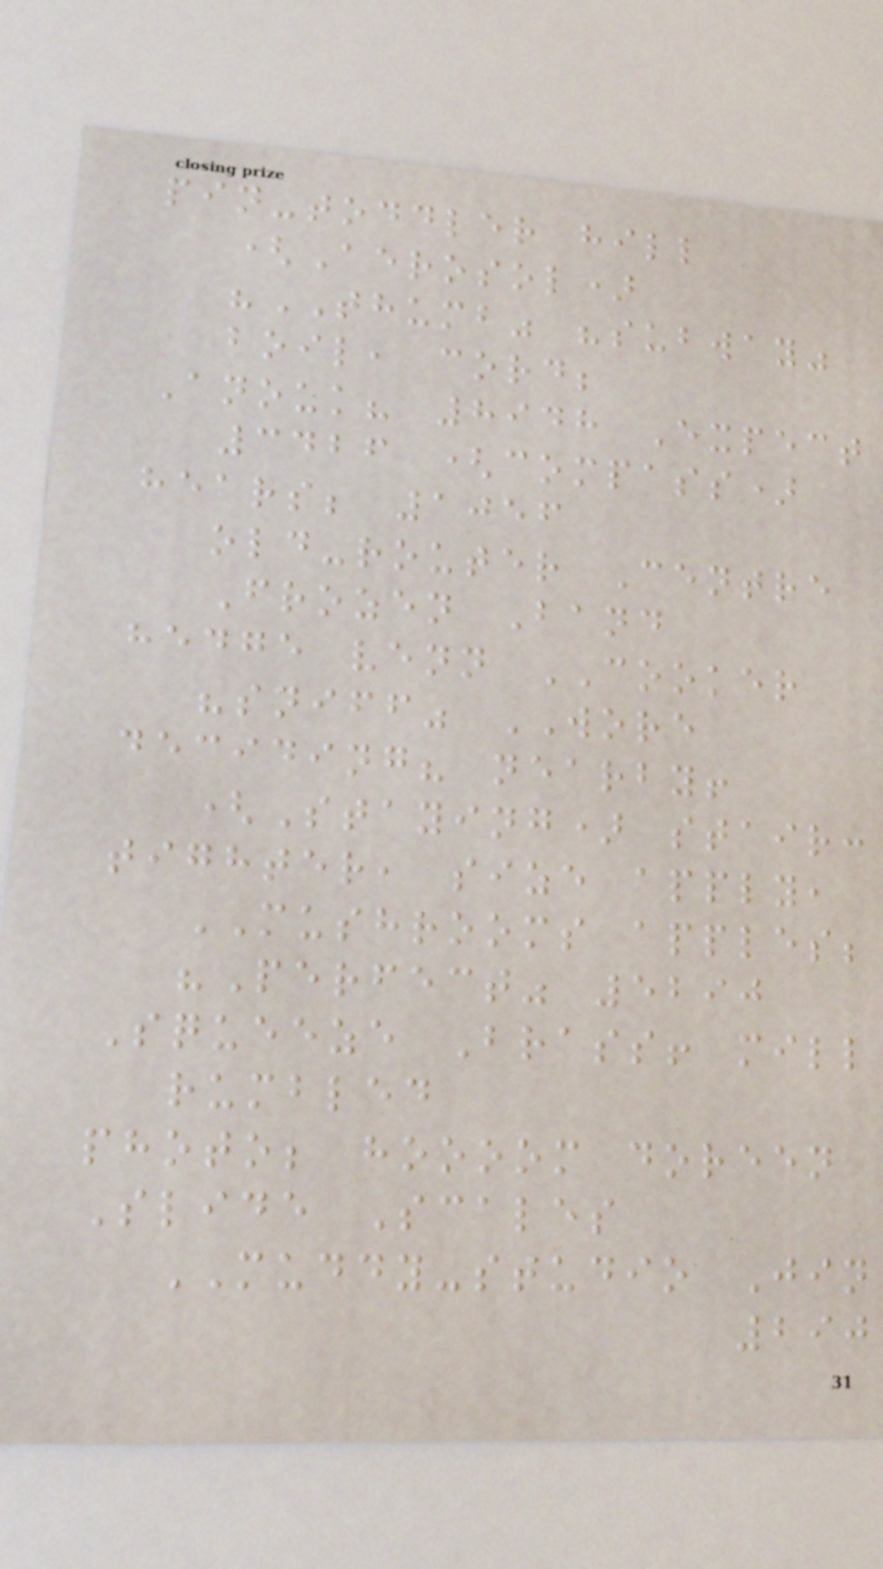pin-toddler hill
(Aerosol)
"THUMB" "subway"
boil, cord;
Anouk? 8948 Expect
3426 (compass)
hears; 1056
old-router Centre
Frozen Band
hedge venn COOKER
"sniff" WORE
deciding? nearby!
(Staying) stair:
tighter, size apply,
MUSHROOMS apples;
"Perfect" 5290
Squeeze Brass! mill
rumbled
photo; hoooom doreen
Slide Scales
MUDDY-studio Jin
290
